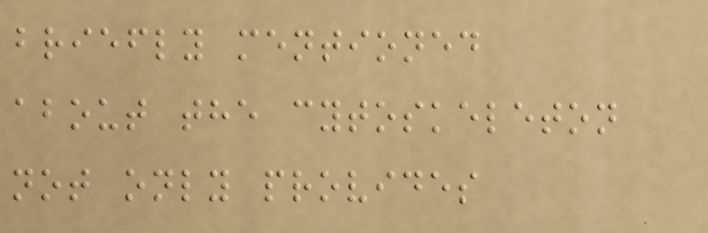briefly mentioned
about the cytoskeleton
not only provides
